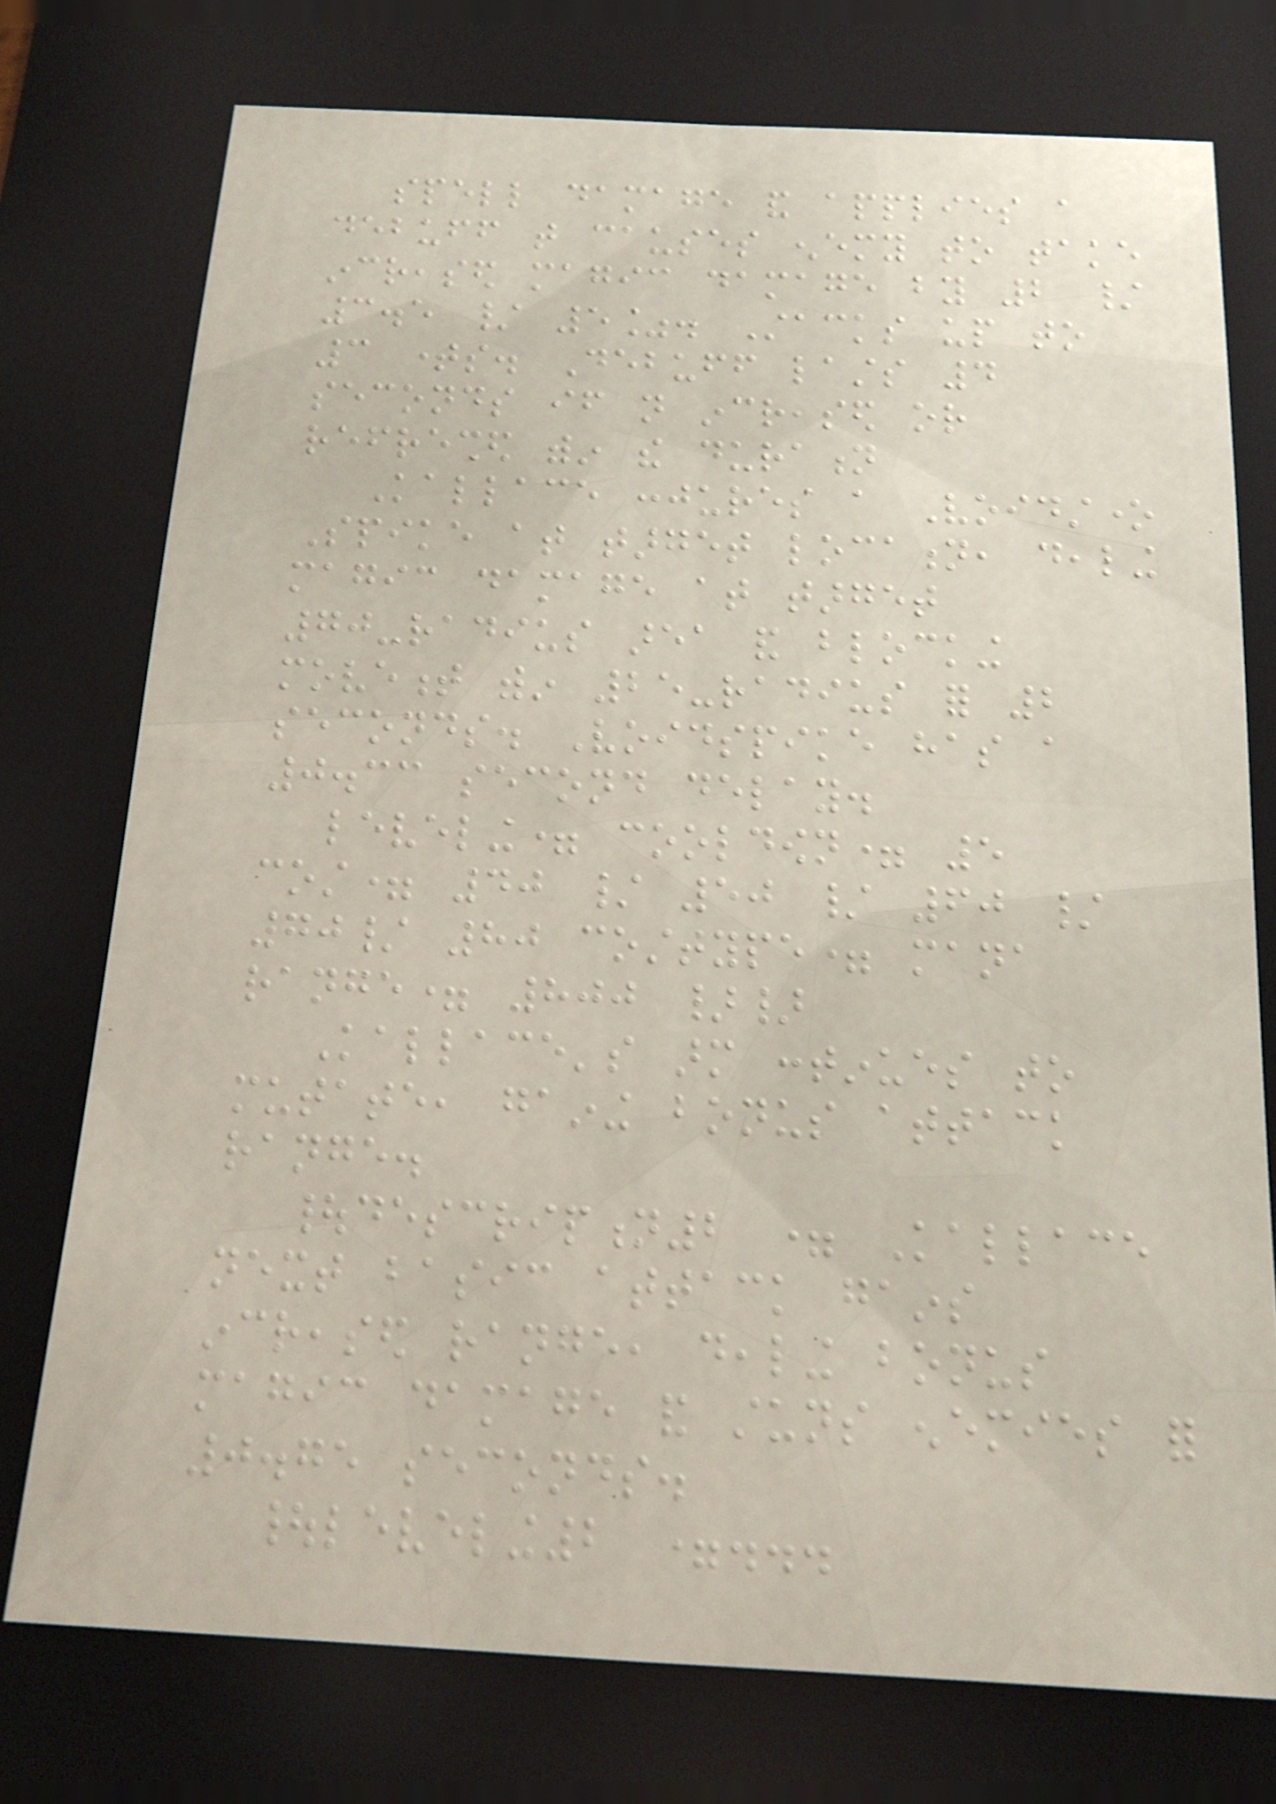spell damage and applies a
debuff that causes enemy to take
increased magic damage by 2 /
3.5 / 5%. Stacks up to
3 times. Debuff lasts 4
seconds if not increased or
refreshed within the duration
Kallace conjures a Voidstone
Spike at target location, dealing
magic damage at target
70-radius area and blocking
movement within 25-radius for 2
seconds. Voidspike has a
0.33 second delay.
leveling= cooldown= 5
cost= 40 / 50 / 60 /
70/ 80 costtype= mana
range= 800 }}
Kallace's arm continues to
mutate, gaining bonus attack
range.
|description2 = Kallace
next basic attack gains
increased range, dealing bonus
magic damage and stuns enemies for
0.75 seconds.
|leveling2 =...
